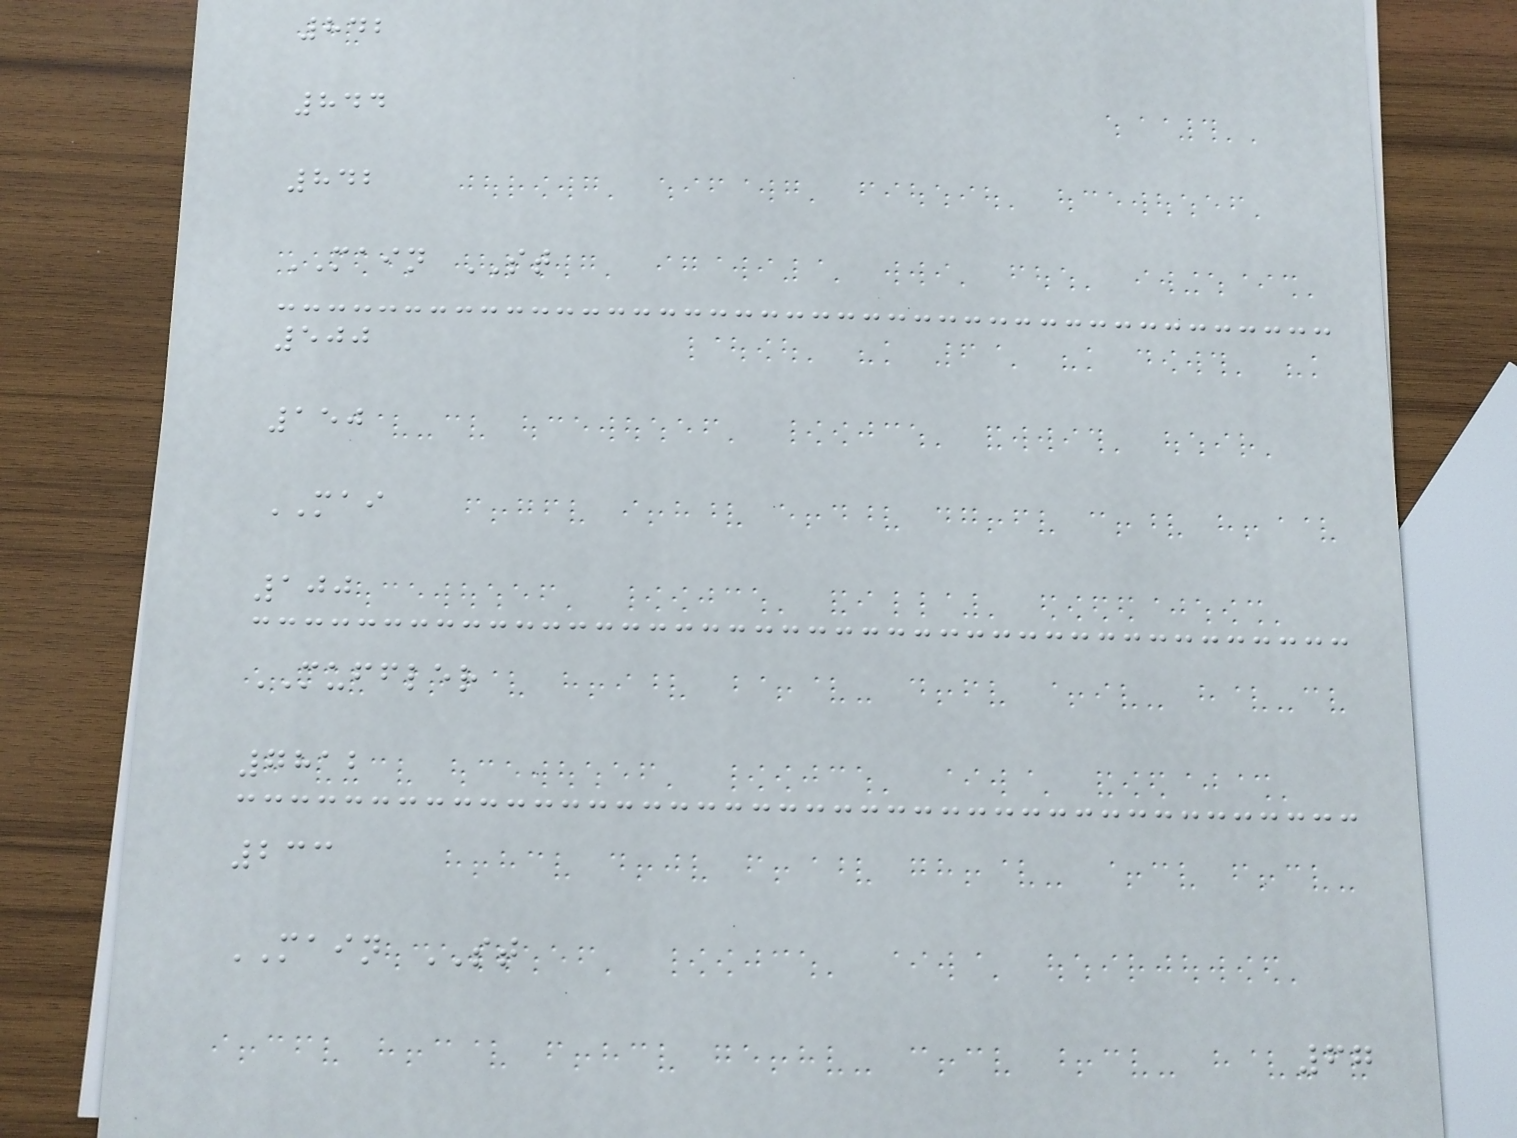842
844
842
MAIN ST
500
150
MAI
100
MUFFLER
7812
233
MAIN ST
67
